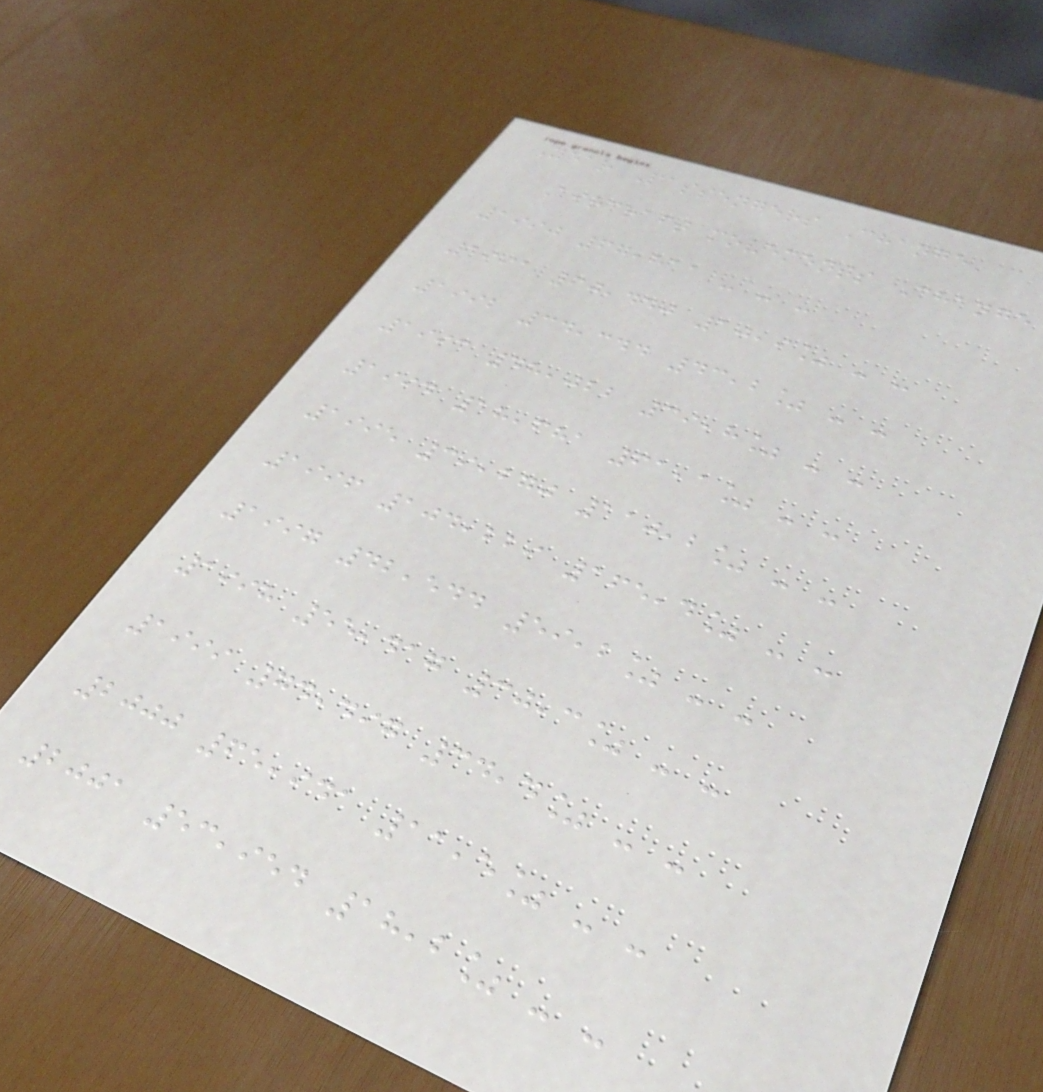Year Passengers Change
Aircraft movements Change
1990 67,811 - - -
1991 60,440 10,9% - -
1992 34,344 43,2% - -
1993 48,022 39,8% - -
1994 18,681 61,1% - -
1995 39,270 110,2% - -
1996 104,229 165,4% - -
1997 42,544 59,2% - -
1998 55,417 30,3% - -
1999 74,497 34,4% - -
2000 65,941 11,5% - -
2001 53,954 18,2% - -
